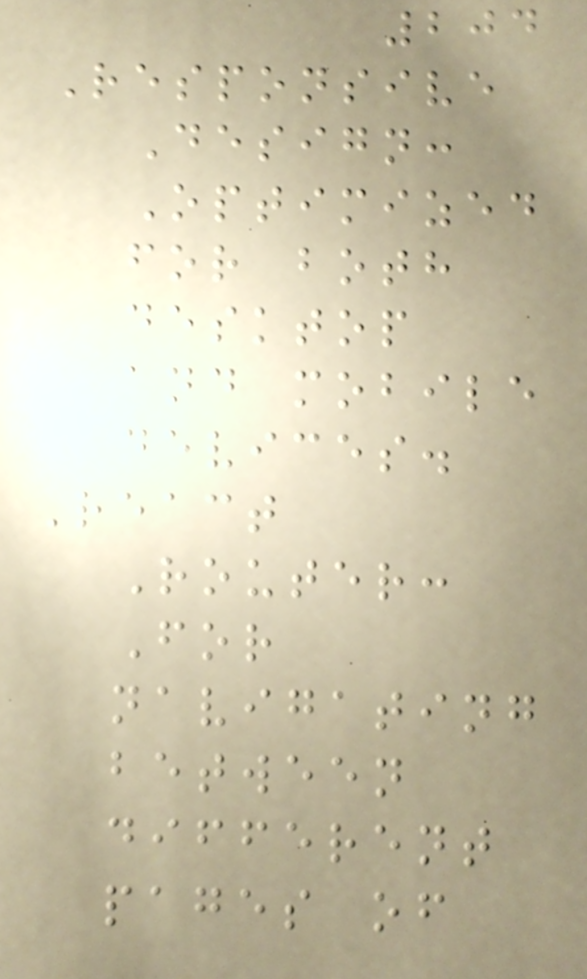204
Responsive
Design:
Optimized
for both
desktop
and mobile
devices.
React
Router:
For
navigating
between
different
pages of
